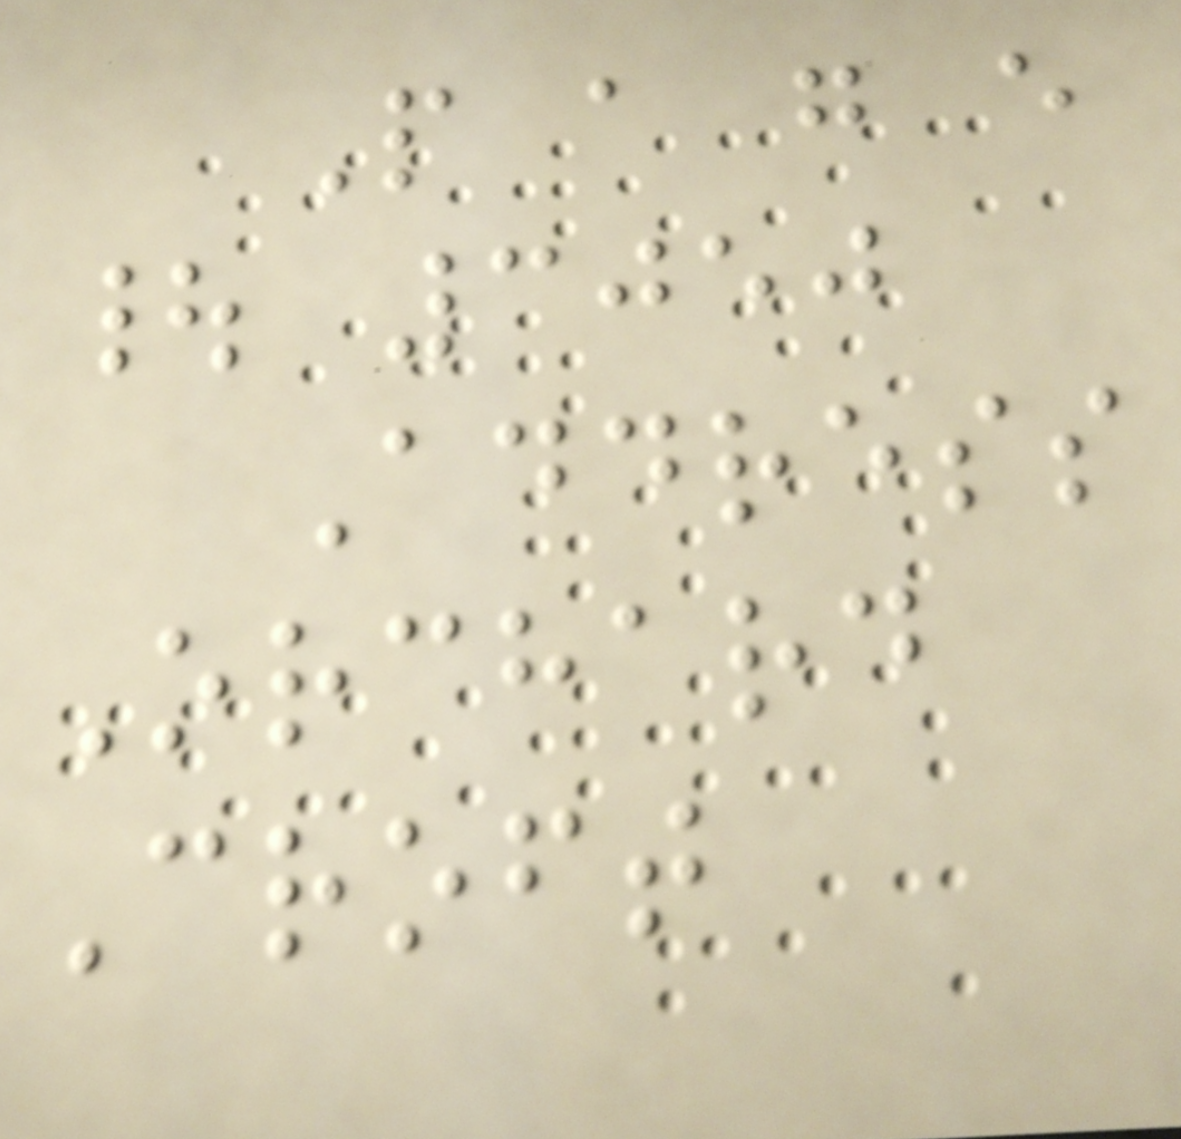P a g e
| 3050
Address
Orchard
Croft
